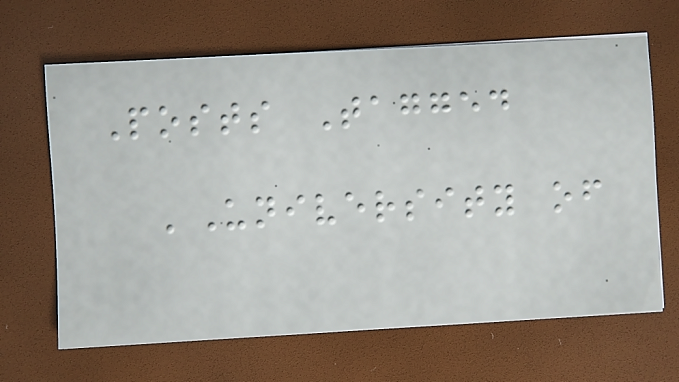Posts Tagged
'University of
